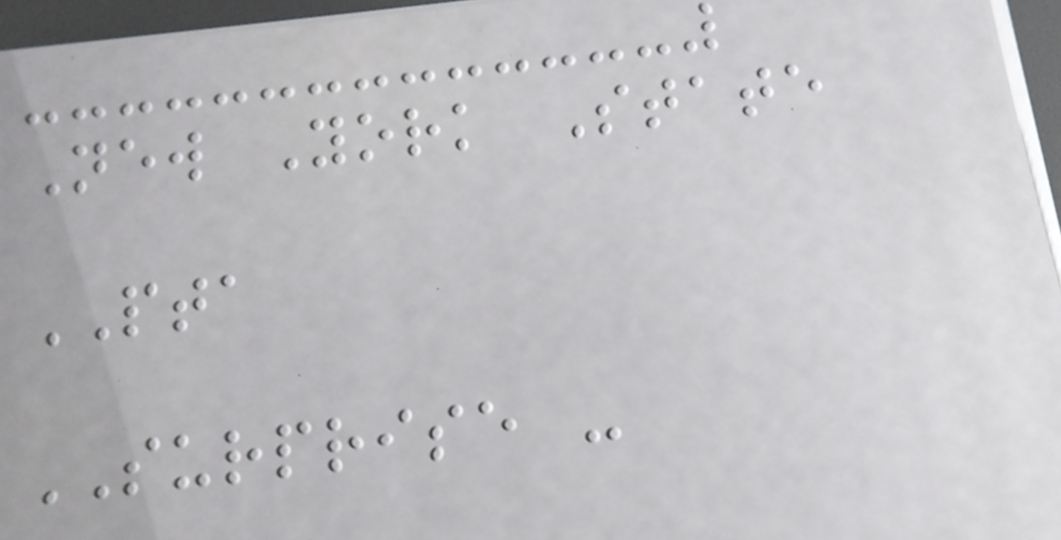New York State
PTA
SURPRISE -
